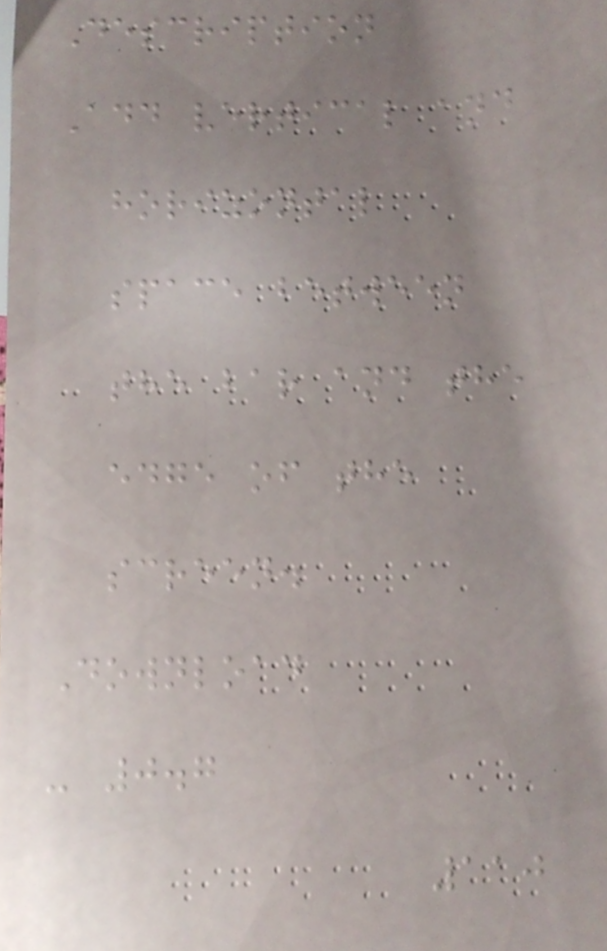Description
Add vertical and
horizontal
space between
the bar and the
edge of the
screen.
Download
- 0.7
110
